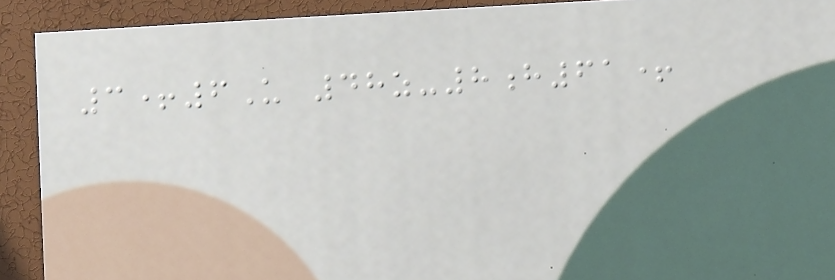3+6U 48z-8h61+
